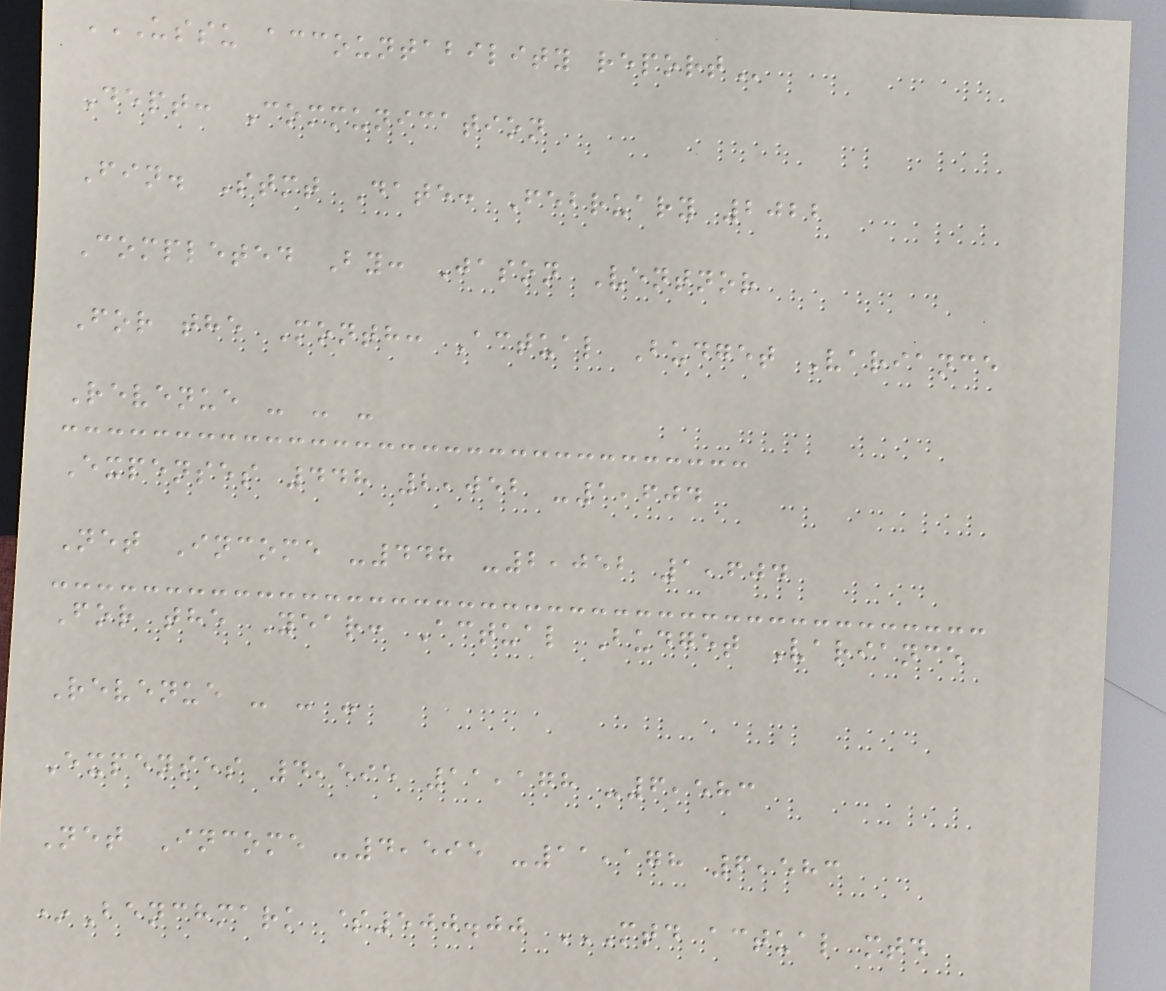USSU ACCOUNTABILITY REPORT
Dept: Communication
Fin. Stmt Date: February 2022
Completed By: Jason Ventnor
For the Month: Actual Budget Variance
Revenue - - -
Expenses 448 2,052 -1,604
Net Income -448 -2,052 1,604
For the Year: Actual Budget Variance
Revenue - - -
Expenses 4,595 11,178 -6,583
Net Income -4,595 -11,178 6,583
*Benchmark $500.00 MTD ACTUAL MTD
